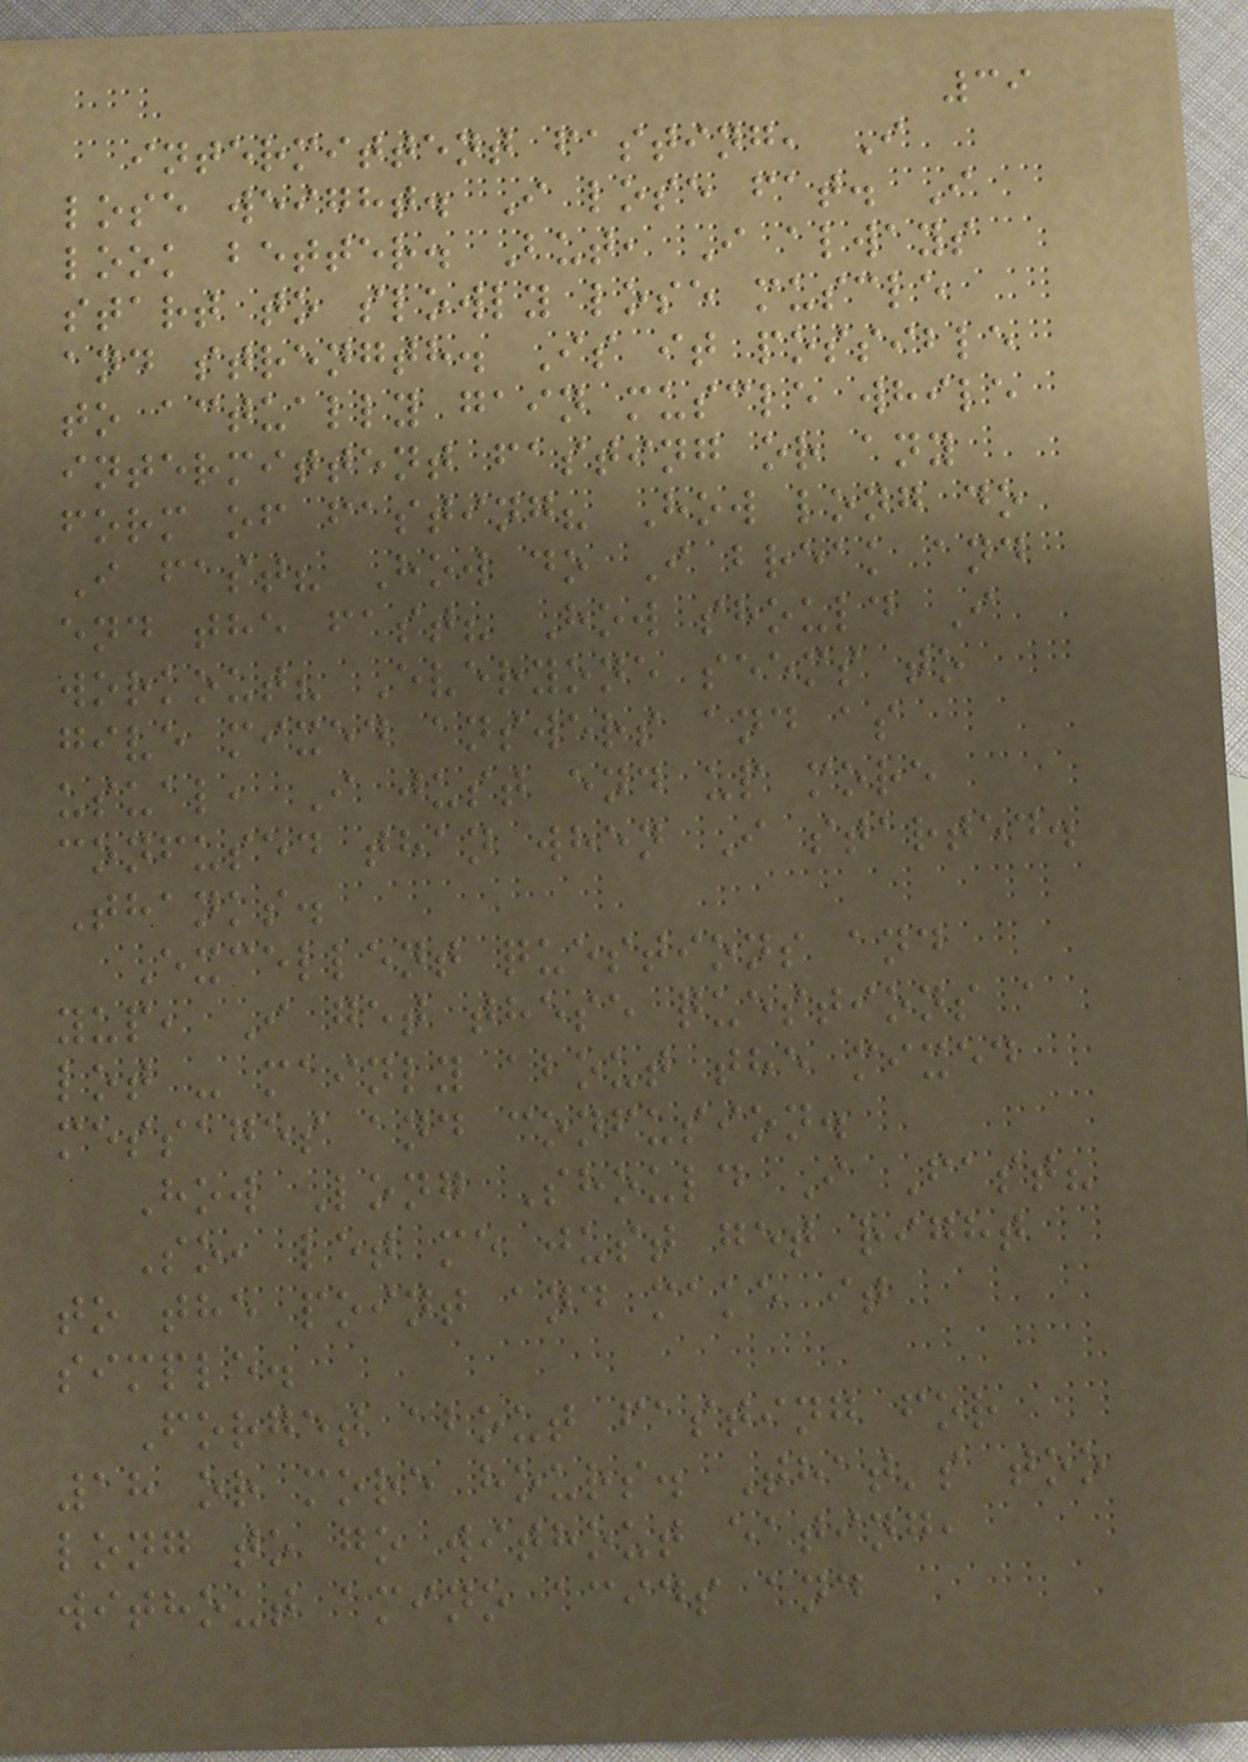39
intermittent fasting, I
lose weight. I lose fat. I
look better. But, I always
start to slowly lose muscle
and strength. Is it possible
to actually gain muscle while
intermittent fasting or any
form of fasting? How long do
I fast? How do I break and
end the fast? How should I
workout? Everyone seems to
give mixed answers and as
usual, I just end up more
confused than when I started.
Thanks.
Excellent questions and
yup, I get these questions a
lot - mainly about the mixed
messages and confusion.
How Long Should I Fast?
So, let me just get right
to the point and make it
simple.
Forget about fasting for
18 or more hours. That's too
long to go without eating,
without amino acids and
